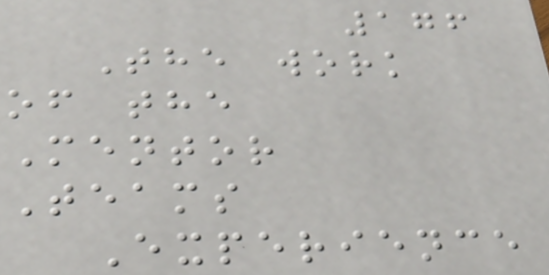176
The work
of the
Mentor
Teams
Experience
